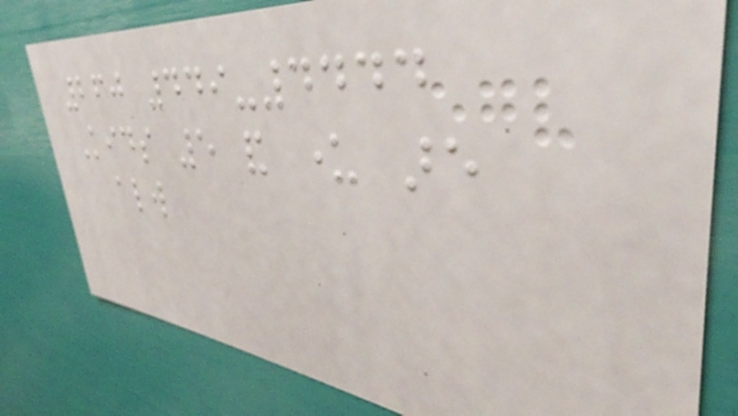260 449-4444
Kids 5 and under are
always
